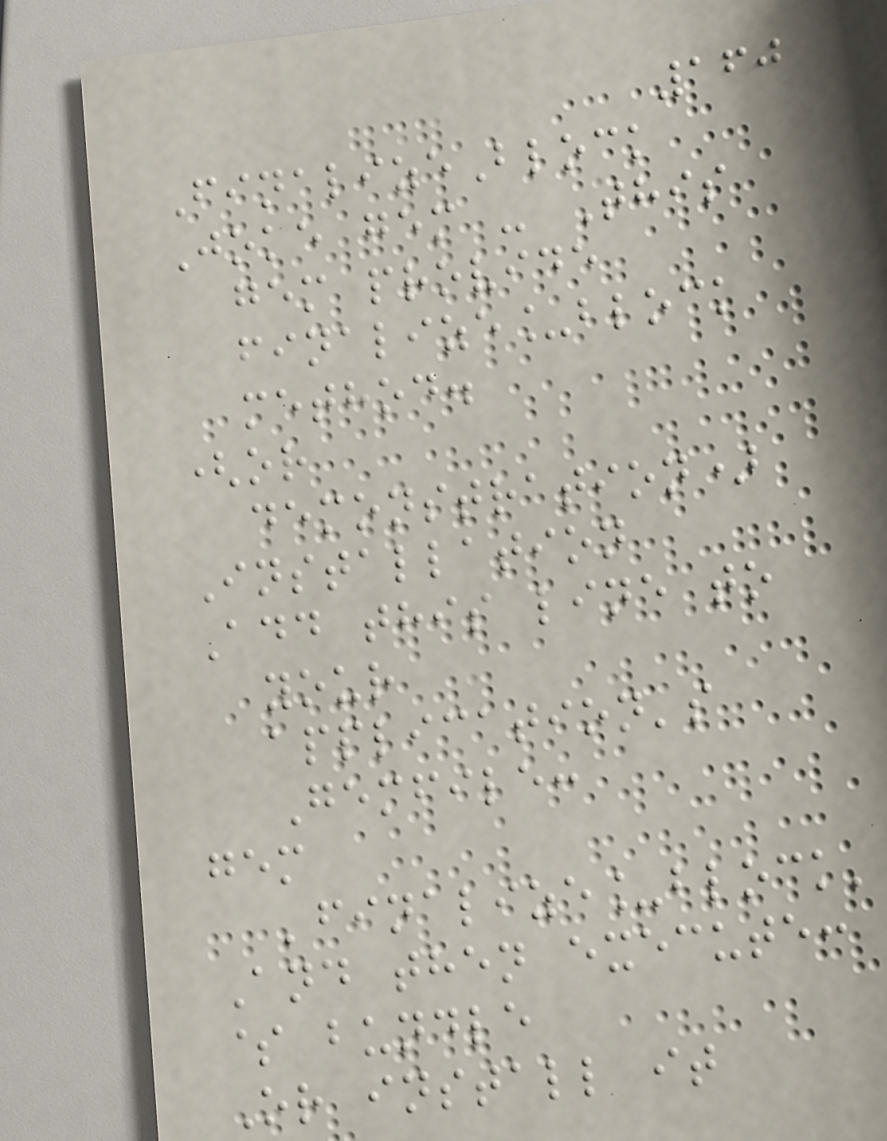160
FinalizeBlock
Joke gem - This
gem provide
finalize_block
method.
(or
demonstration)
Installation
Add this line to
your
application's
Gemfile:
gem
'finalize_block'
And then execute:
$ bundle
Or install it
